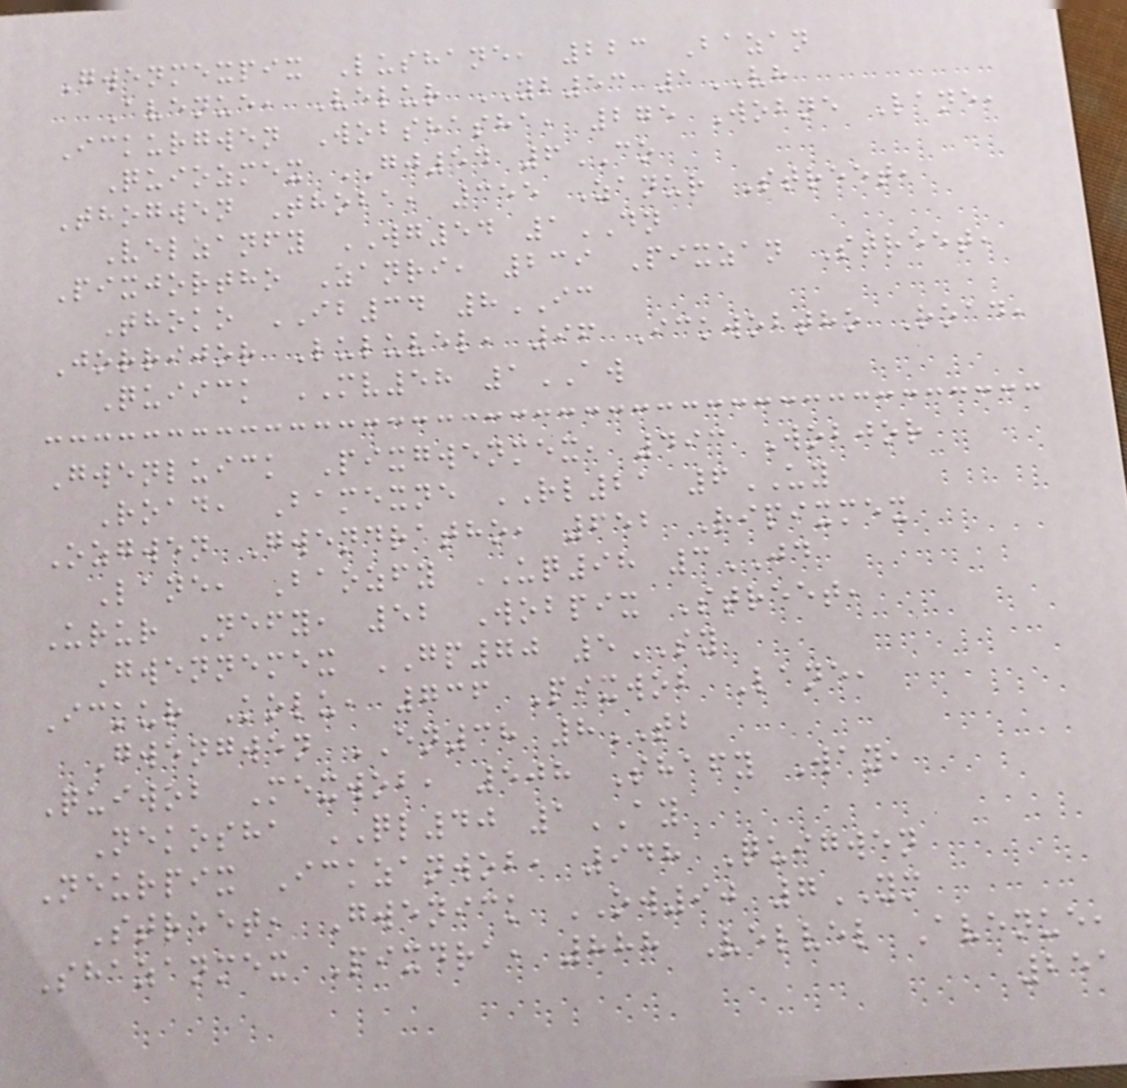Gwenmexpix Lushane, 223 Bazan
Avenue, Velur YB53 1VH
Ickurgwen Wobshasha, 275 Wobne Lane,
Quiozmex GJ54 6CO
Thogwen Thoba, 355 Zanur Street,
Velzanfy WG54 1DN
Pixjortho Zanri, 239 Pixzan Street,
Thoko IB34 8IC
Jorrijor Luluvel, 96 Ickwobtho Road,
Quiick MV58 1AW
Gwenluick Pixgwenmex, 493 Wobjor
Road, Bamexne RL21 6UY
Ozgwen Gwendratho, 652 Ripixmex
Lane, Baozfy UQ98 3JD
Urur Nefy, 52 Wobpix Street,
Gwennemex GP70 5SY
Ickur Kolu, 736 Pixwob Lane,
Gwengwen EN38 8TB
Quiwob Mexwob, 508 Shafy Way,
Nekosha QL40 1AY
Neurpix Ickzanwob, 948 Quigwen
Street, Gwenick OW90 7YM
Shazanmex Pixdra, 888 Velvel Avenue,
251
